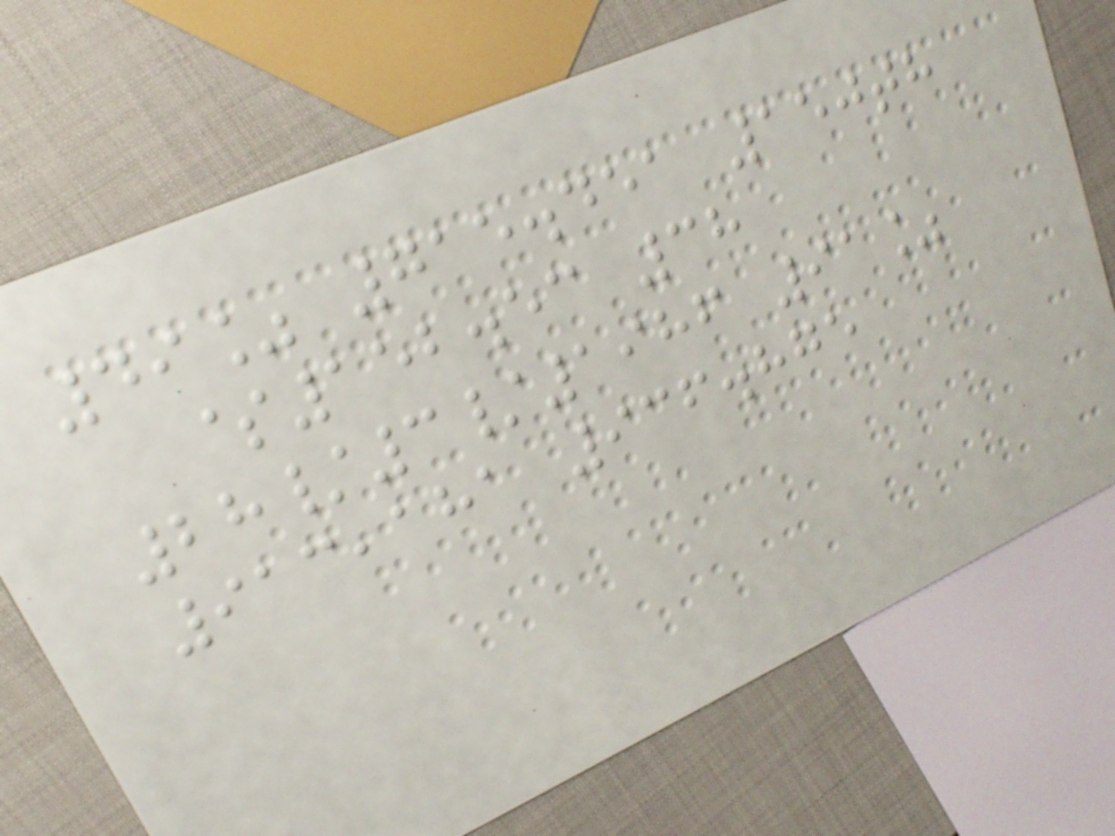49% 715.451 150th
$152.53 38
28/3/1986 91%
913,181 936.875
